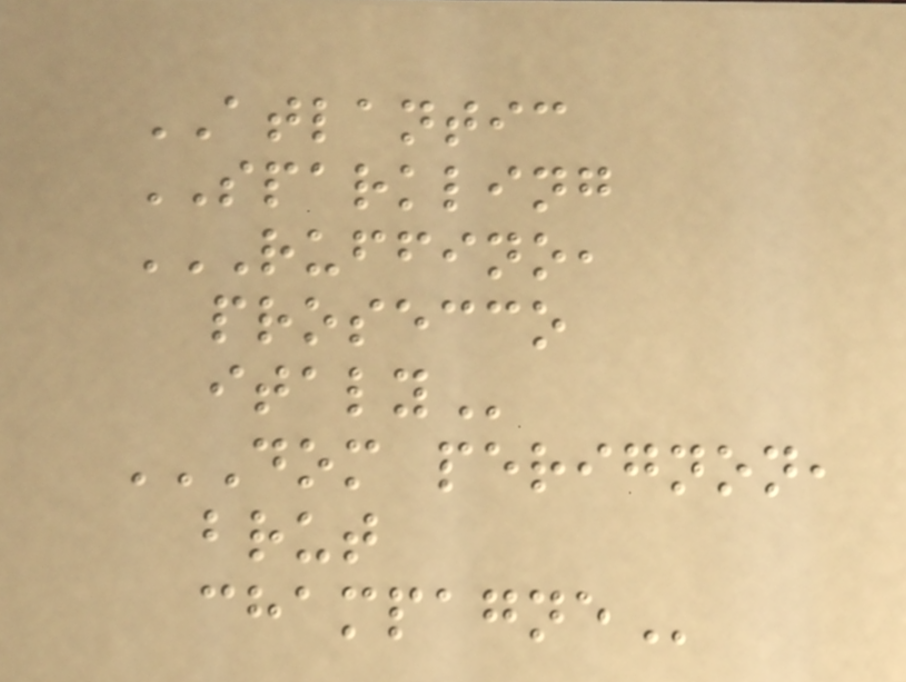ATLANTIC
SPARKLING
RUFFINO,
PROSECCO
ITALY
DOM PERIGNON,
BRUT
CHAMPAGNE
